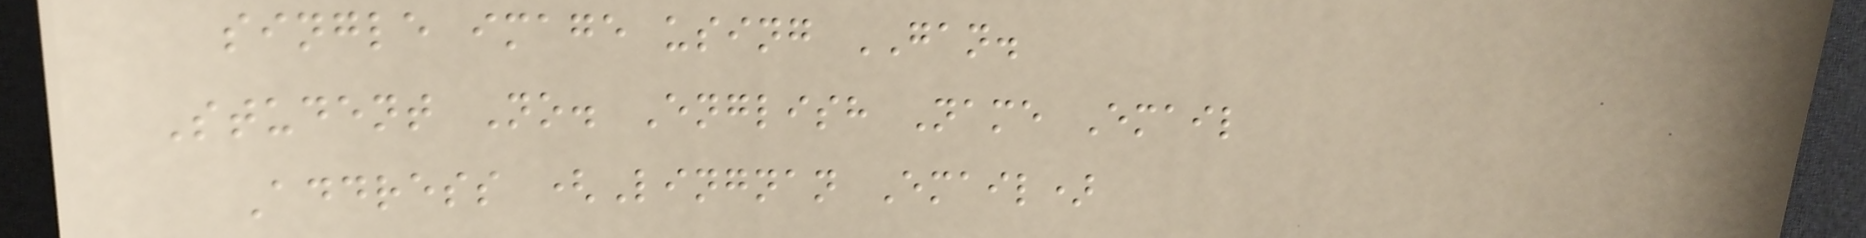single image using GAN.
Student No. English Name Email
Address (Lingnan Email)
